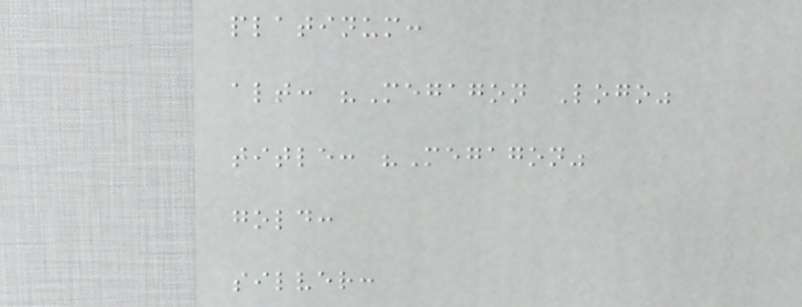platinum:
alt: "Megagon Logo"
title: "Megagon"
gold:
silver:
